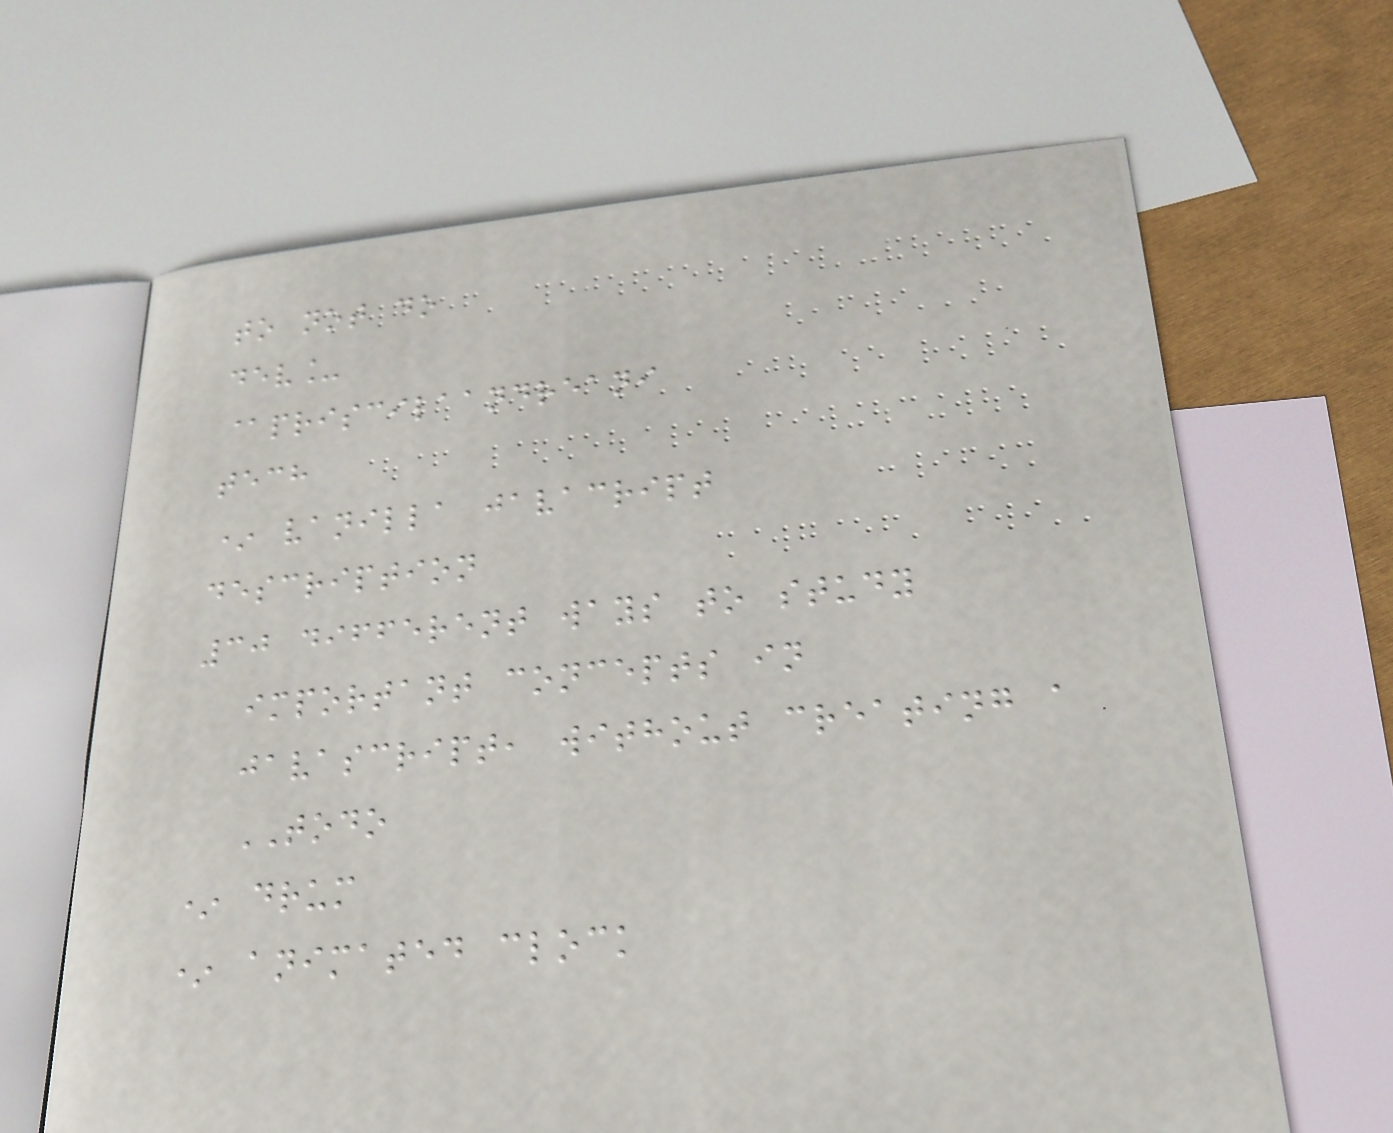to not do
dev_
@priscilaandreani
tech
* vanilla javacript
description
30 different ways to study
important concepts in
javascript, without creating a
TODO
* drum
* animated clock
